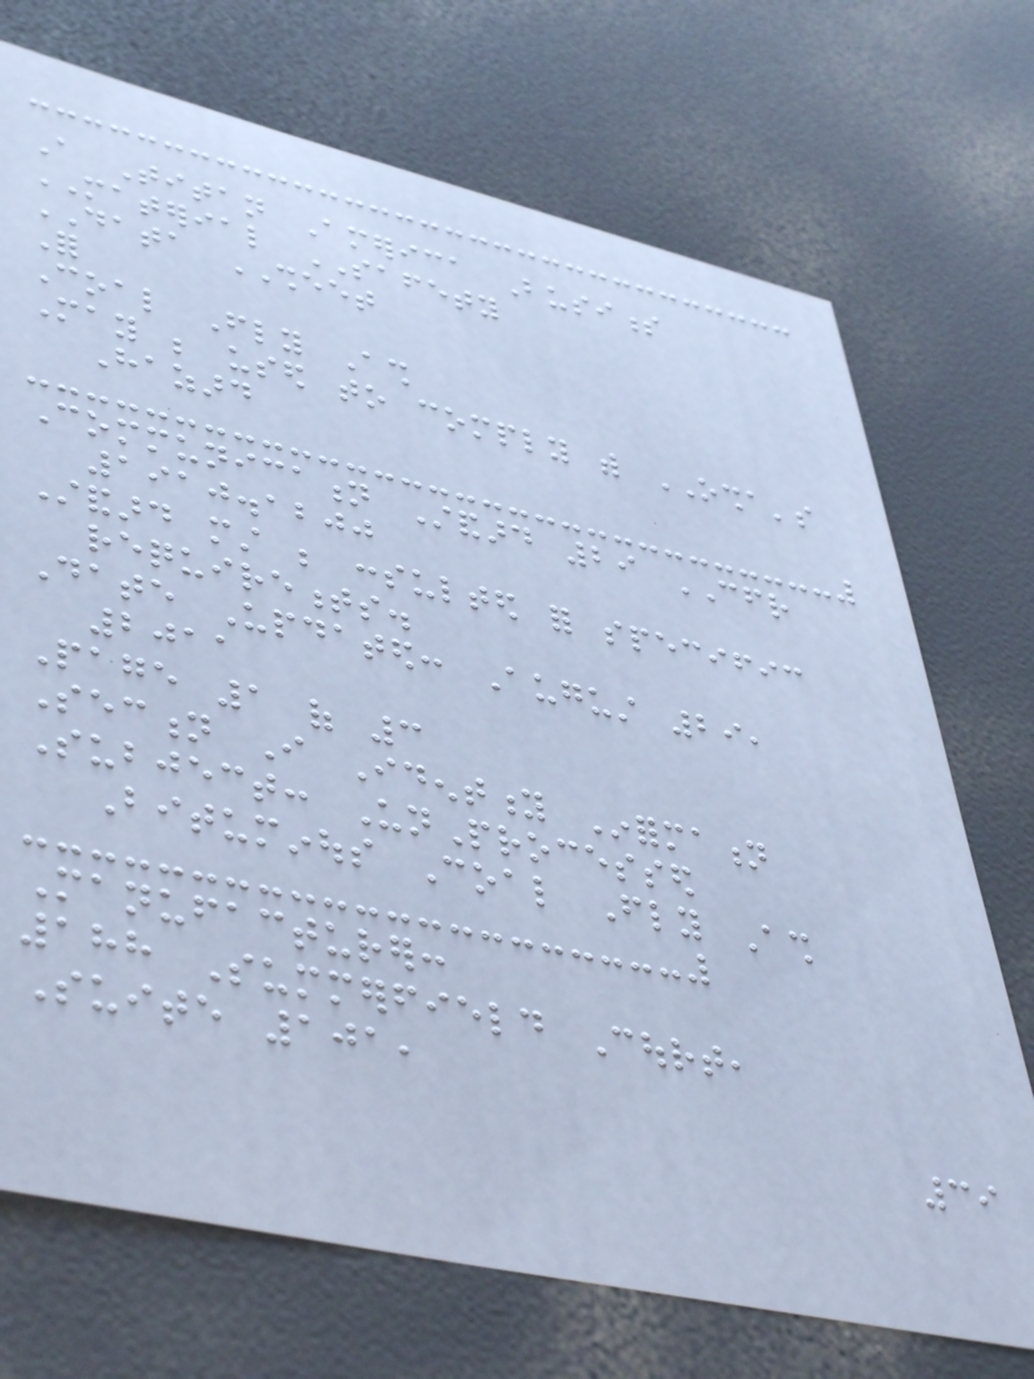A Titan America Business
MATERIAL SAFETY
DATA SHEET
For
Coal Fly Ash
May be used to comply with OSHA's
Hazard
Communication Standard 29 CFR
1910.1200
Standard must be consulted for specific
requirements.
Date Updated: August 29,
2011
Page 1 of 3
Section I Identity Information
Subject: UnProcessed
Bituminous Coal Fly Ash
Manufacturer:
188 Summerfield Court,
Suite 101,
39
